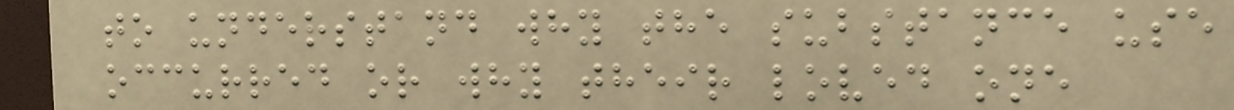to understand why the substance use
occurred or why their loved one
